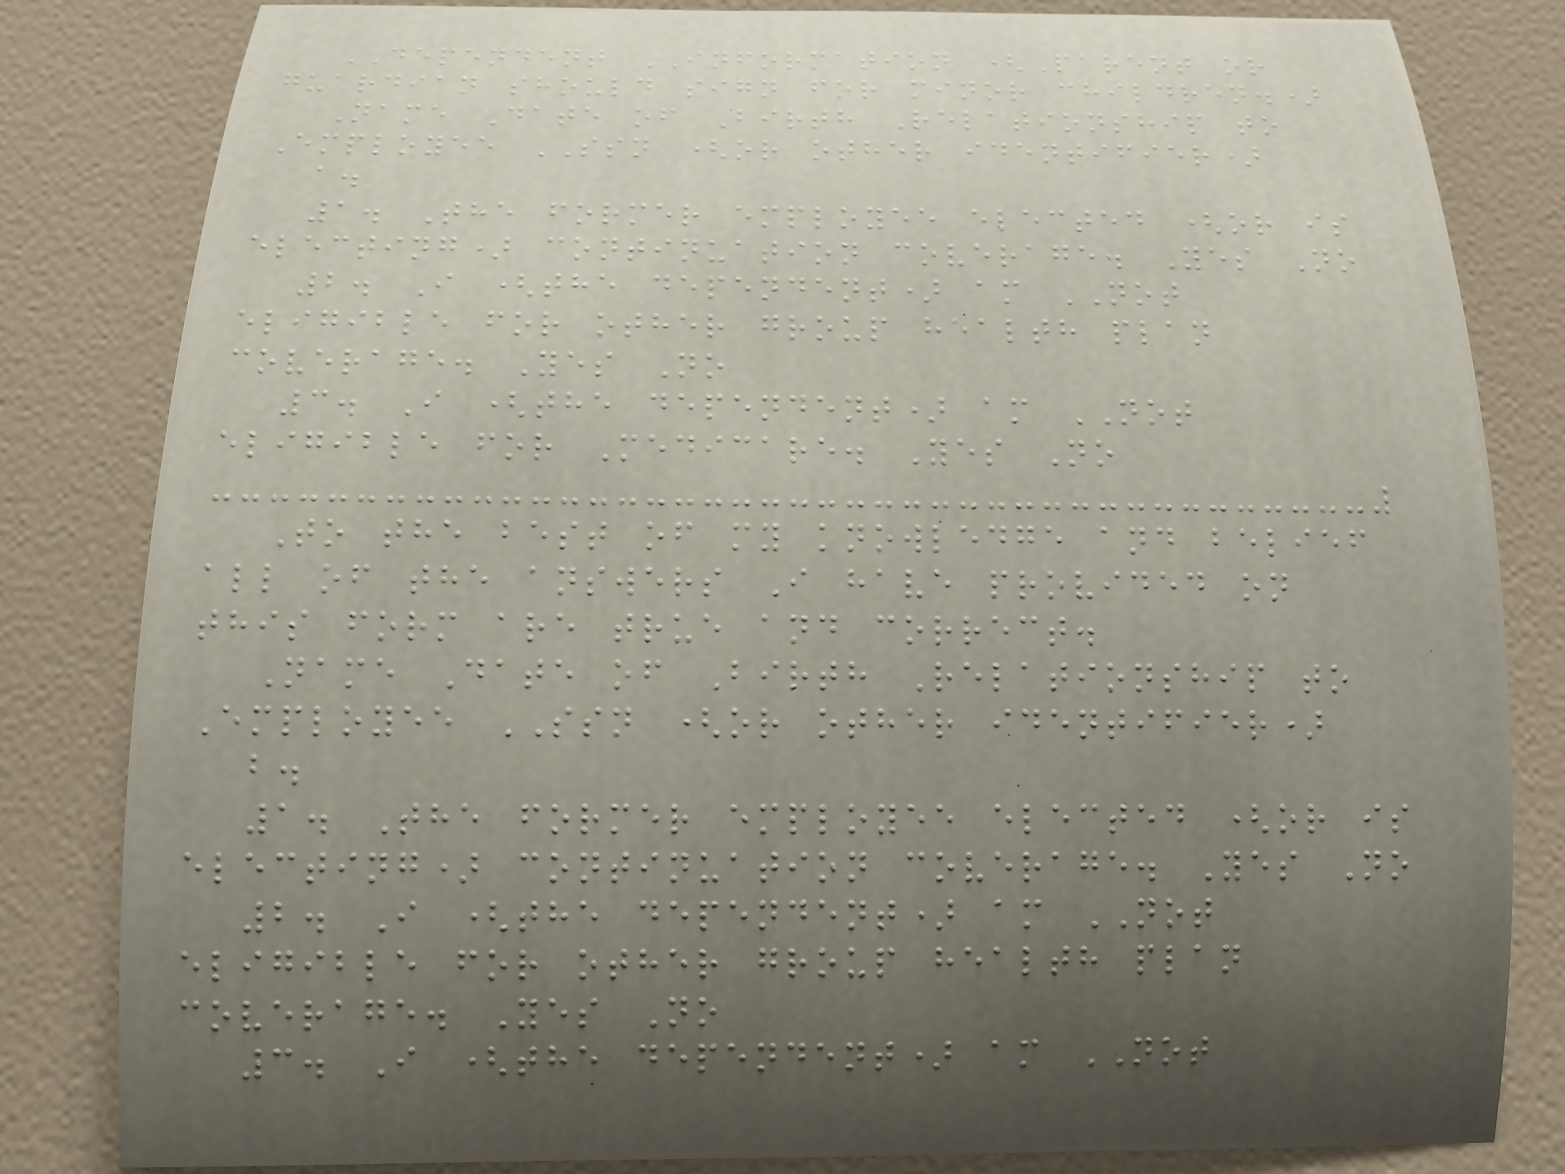DEPENDENT INFORMATION (Parent or
guardian should sign for minor children.)
Name Date of Birth Relationship to
Employee SSN (or other identifier)
a.
1. The former employee elected (or is
electing) continuation coverage. Yes No
2. I (the dependent) am NOT
eligible for other group health plan
coverage. Yes No
3. I (the dependent) am NOT
eligible for Medicare. Yes No
To the best of my knowledge and belief
all of the answers I have provided on
this form are true and correct.
Name Date of Birth Relationship to
Employee SSN (or other identifier)
b.
1. The former employee elected (or is
electing) continuation coverage. Yes No
2. I (the dependent) am NOT
eligible for other group health plan
coverage. Yes No
3. I (the dependent) am NOT
